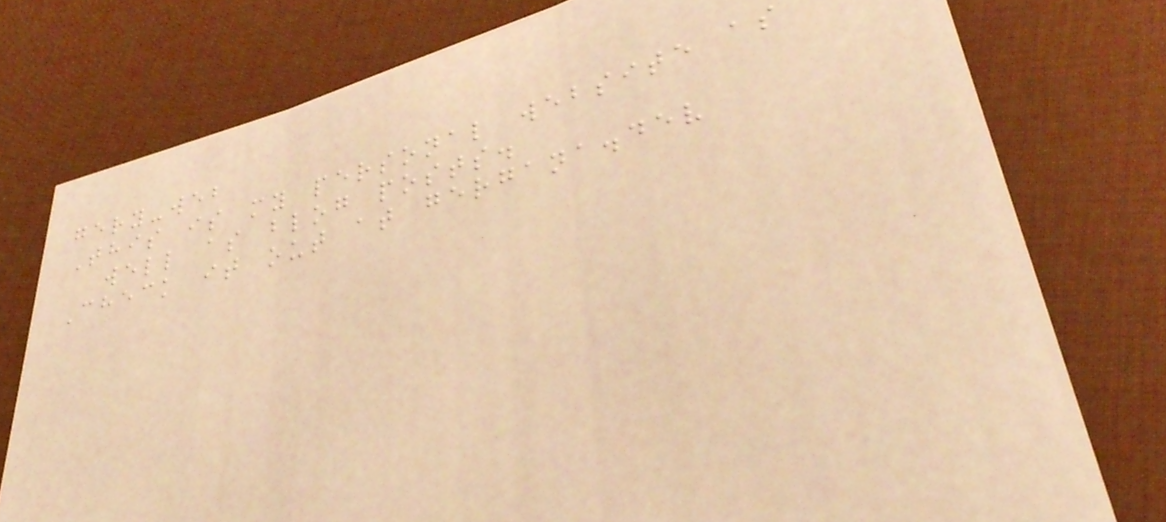gery-web
This is my personal website as
well as blog posts.
Check it out at gergana.dev
